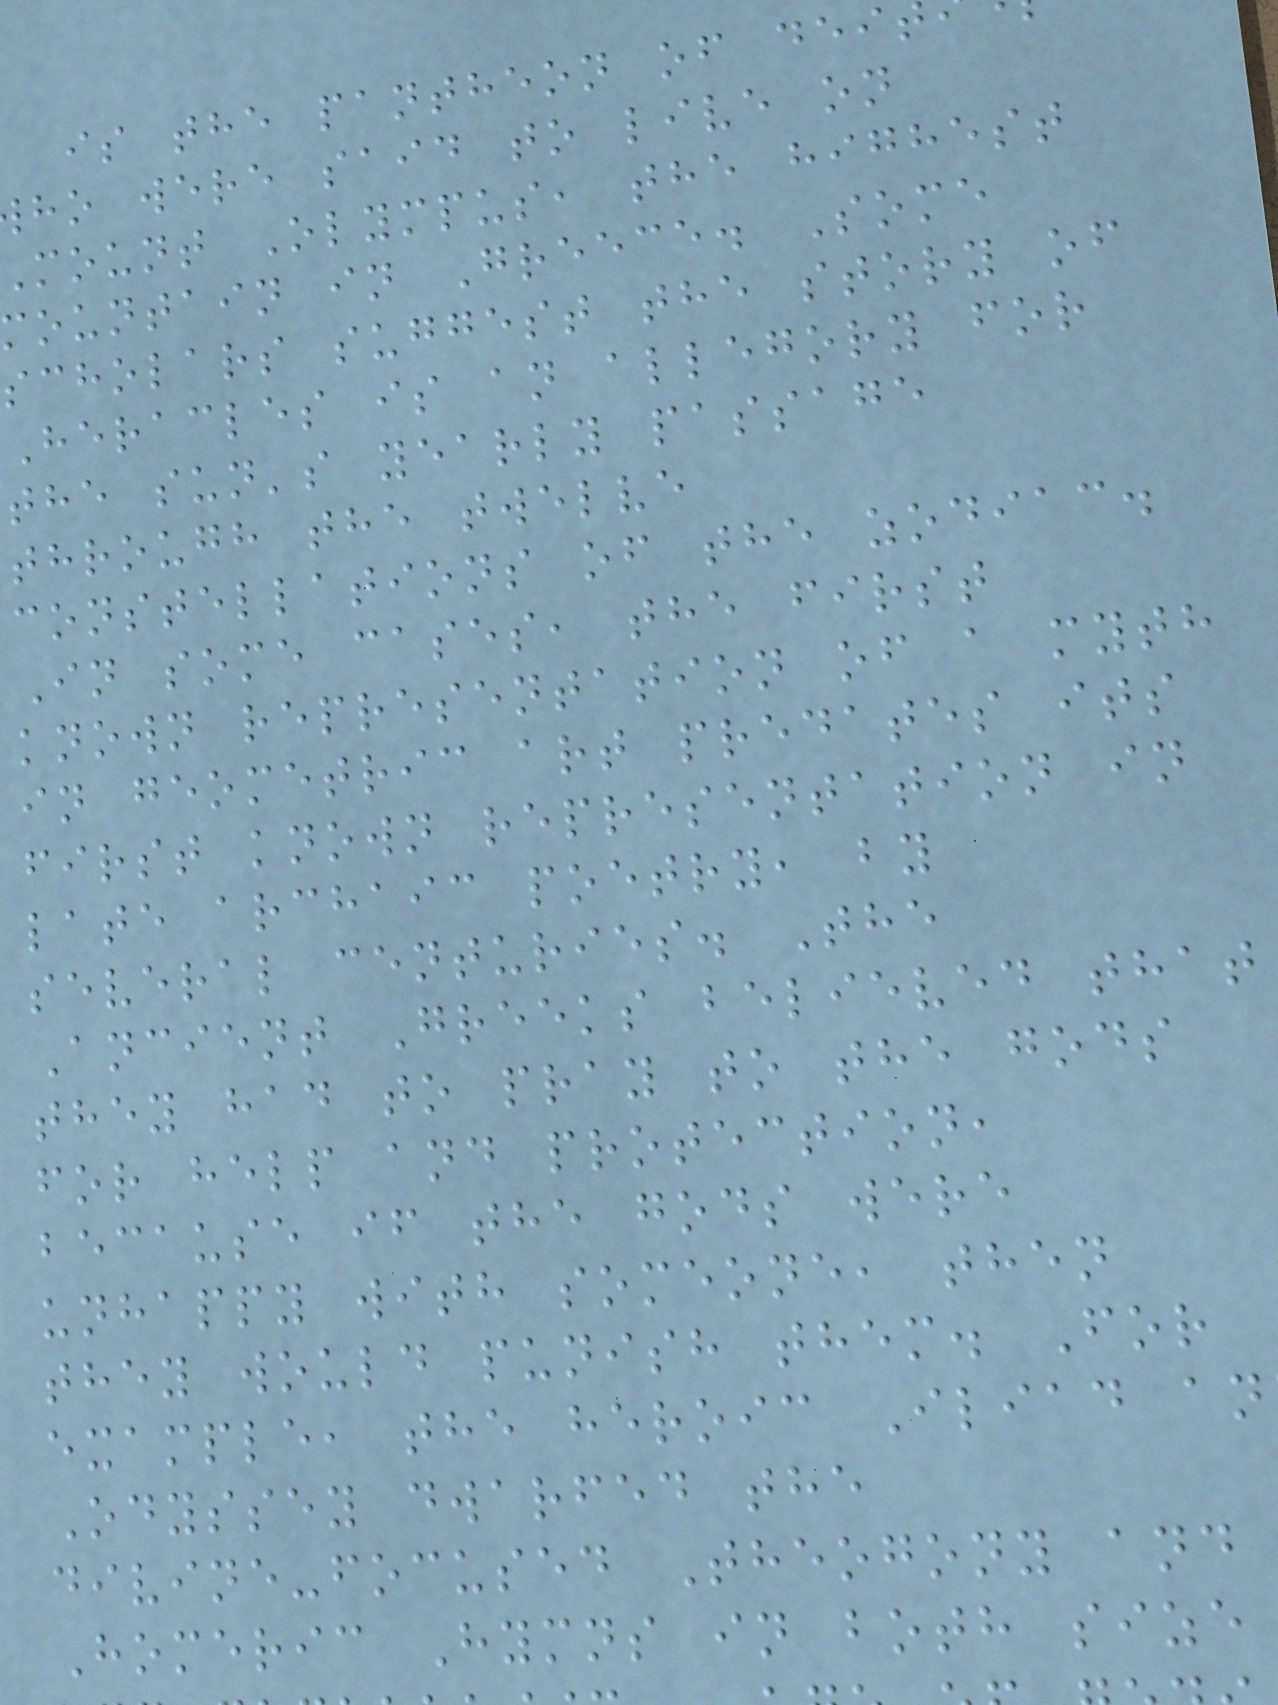is the pantheon of dei
ho were said to live on
mount Olympus, the highest
mountain in Greece. Some
scholars suggest the story of
Heracles is an allegory for
the sun's yearly passage
through the twelve
constellations of the zodiac.
In some cases, the first
known representation of a myth
in geometric art predates its
first known representation in
late archaic poetry, by
several centuries. The
Ancient Greeks believed that
they had to pray to the gods
for help and protection,
because if the gods were
unhappy with someone, then
they would punish them. For
example, the heroic Iliad an
Odyssey dwarfed the
divine-focused Theogony and
Homeric Hymns in both size
